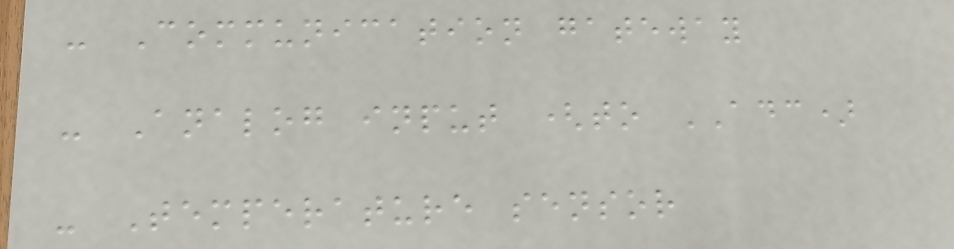- Communication gateway
- Analog input (to ADC)
- Temperature sensor
